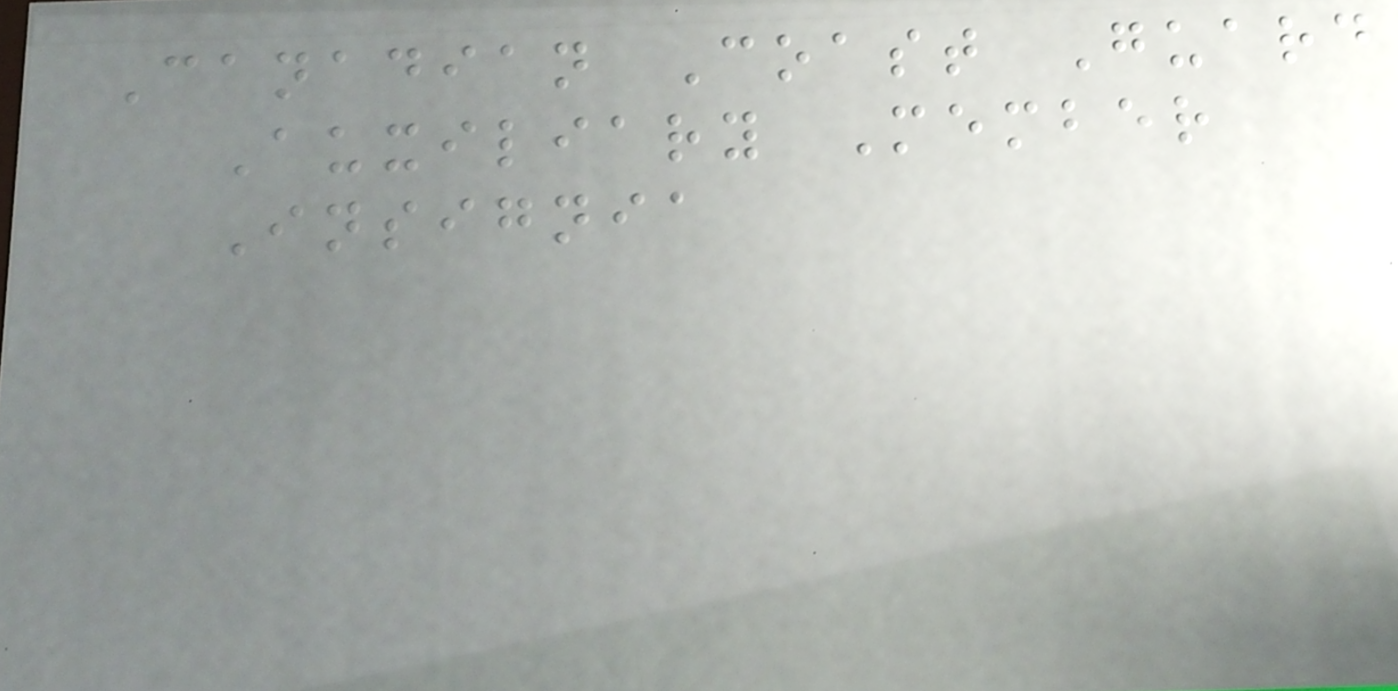Canadian Coast Guard
Auxiliary Member
Insignia
